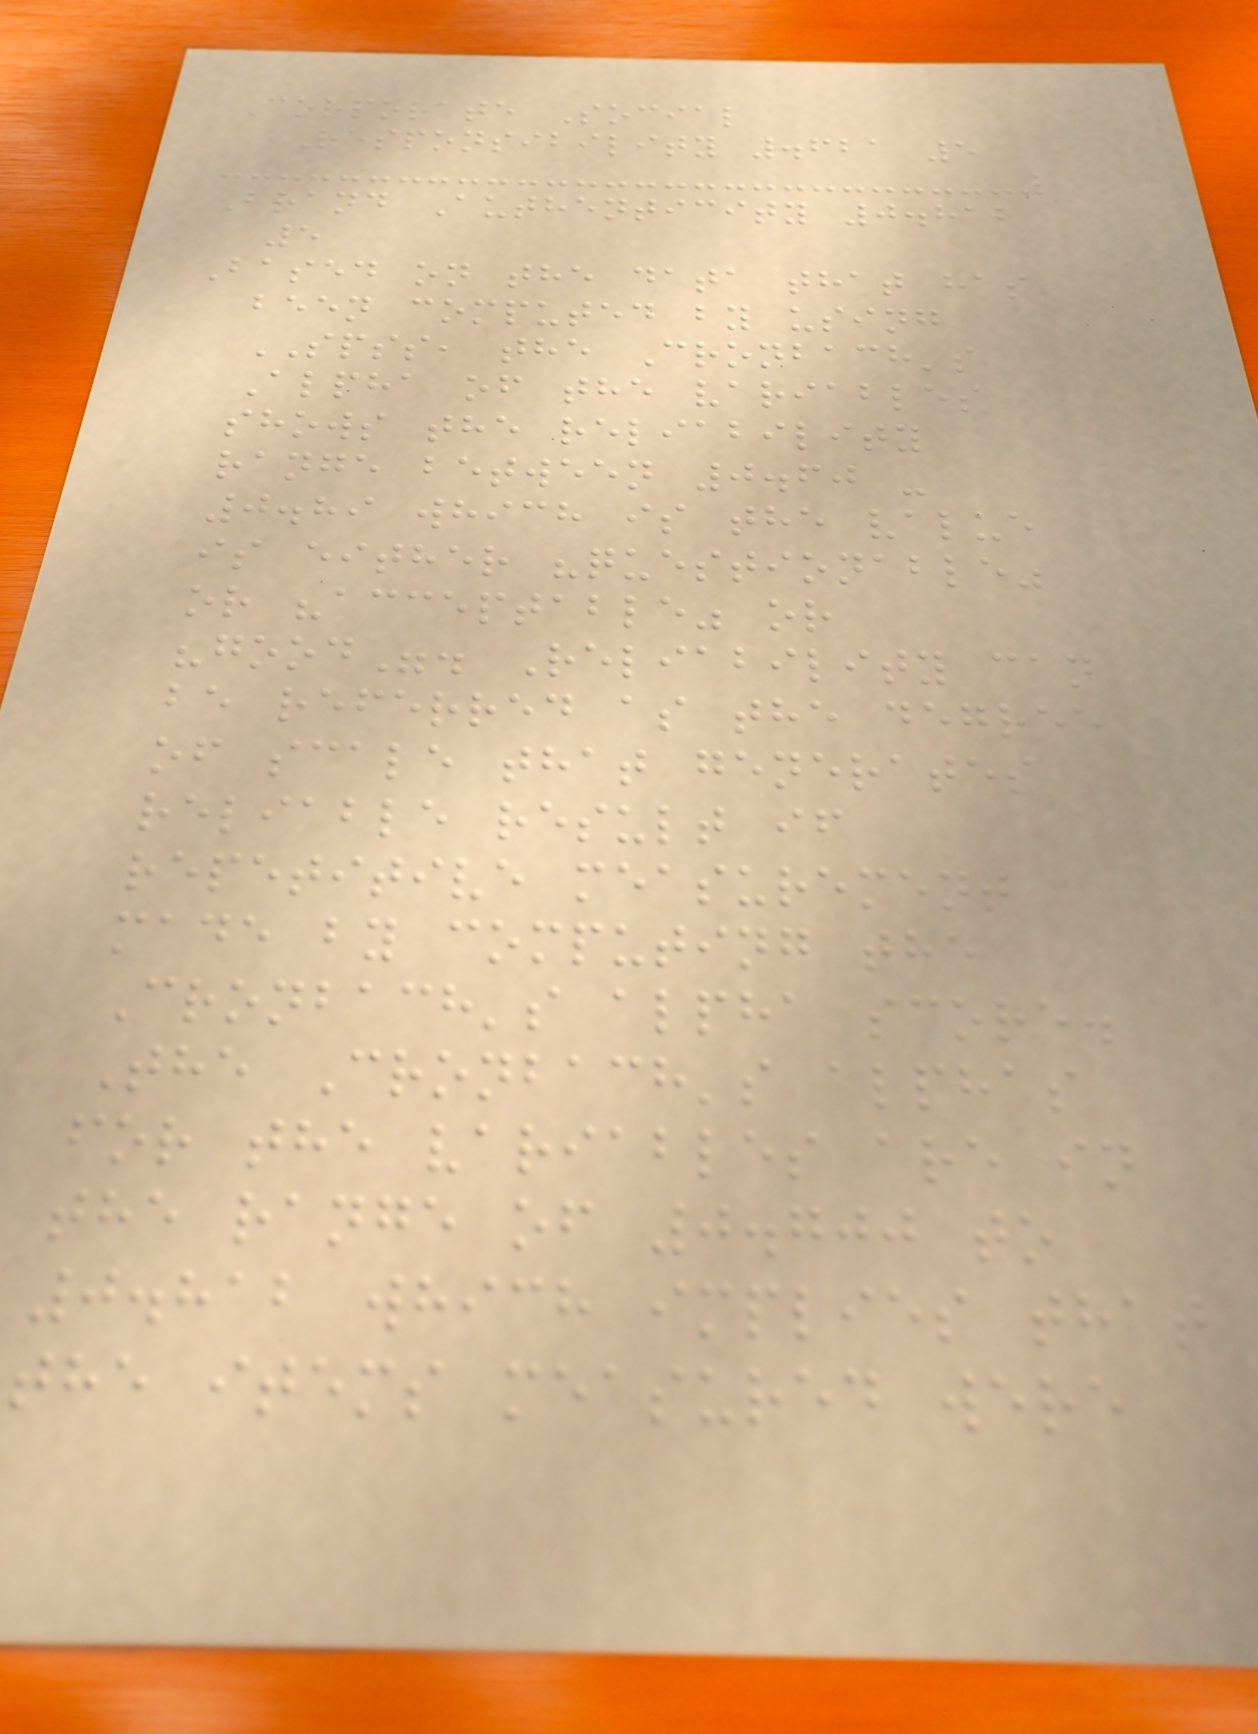Corporate Social
Responsibility .621 5
Brand Authenticity 0.812
5
Based on the data that has
been computed by using
SPSS, the Cronbach's
Alpha of the variables
shows the reliability
range between 0.60 -
0.89 which is the value
is either "questionable"
or "acceptable" or
"good". Reliability can
be referred as the degree
of scale that generates
reliable result if
repetitive measurement
made by computing the
Cronbach's alpha score.
The Cronbach's alphas
for the variables are in
the range of 0.700 to
0.812 which implies that
the items measured were
